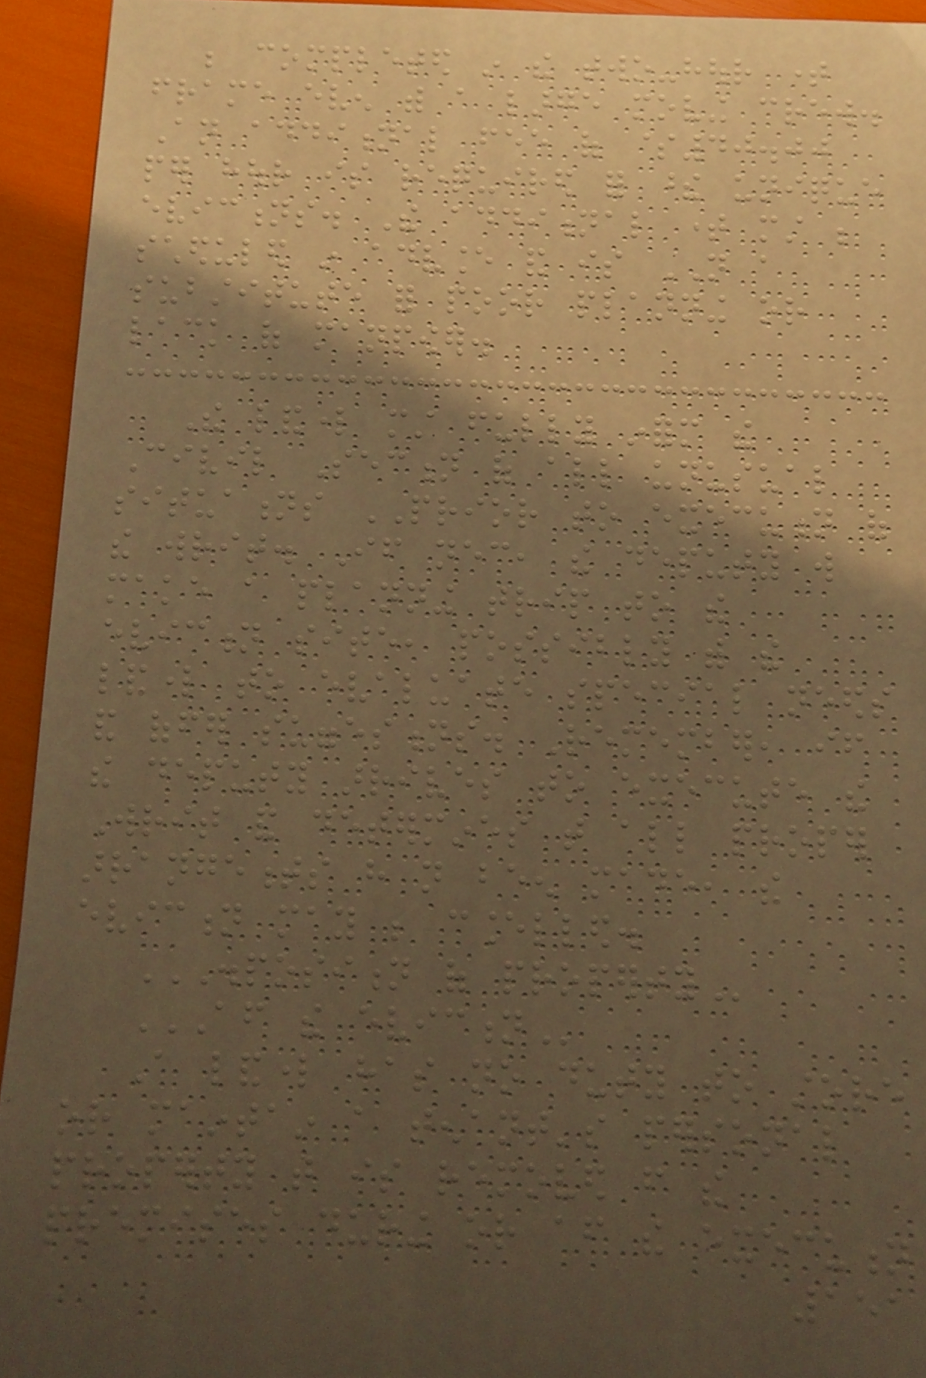be completed in the two-hour time
frame even with a large moving crew.
An additional fee of $40.00
per hour is required for these unique
evictions. The additional time must be
scheduled in advance and is NOT a
substitute for poor planning or
lack of manpower.
The landlord must fully inform the
Civil Section of all unusual
situations PRIOR to execution of
the writ. If necessary, the deputy will
make a planning trip to the
eviction site, possibly with the
landlord to evaluate special needs
and offer suggestions. Remember, if
the deputy arrives to execute the
Writ and determines that all proper
arrangements have not been made, the
eviction may be cancelled.
DISPOSITION OF PROPERTY
AFTER THE EVICTION
A landlord has no duty to store
or maintain a tenant's personal
property that is removed from the
premises during or after the execution
151
